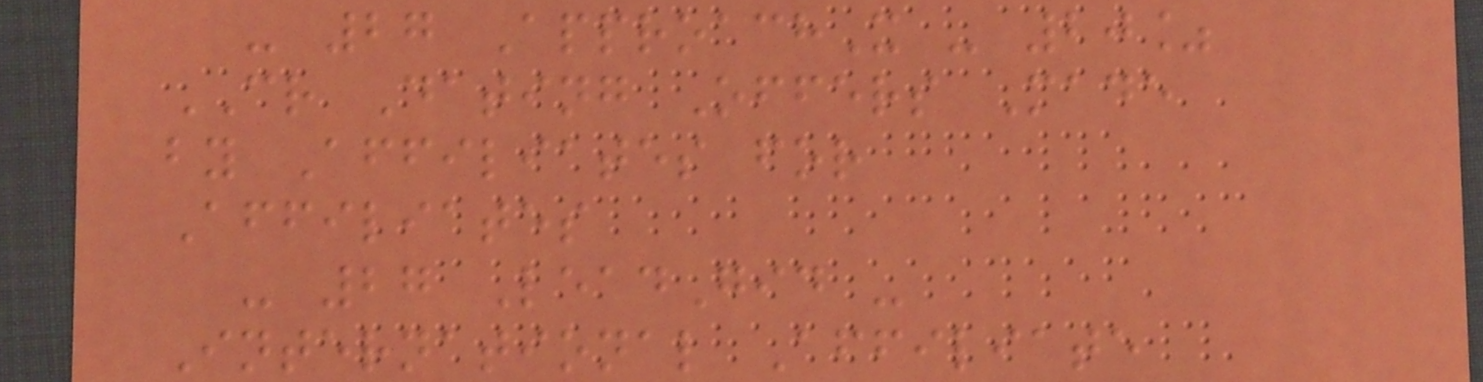- 27 ApproachX - 20%
CR Dating Offers Made
by Affiliates for
Affiliates
- 27 LeadGid -
International Affiliate
